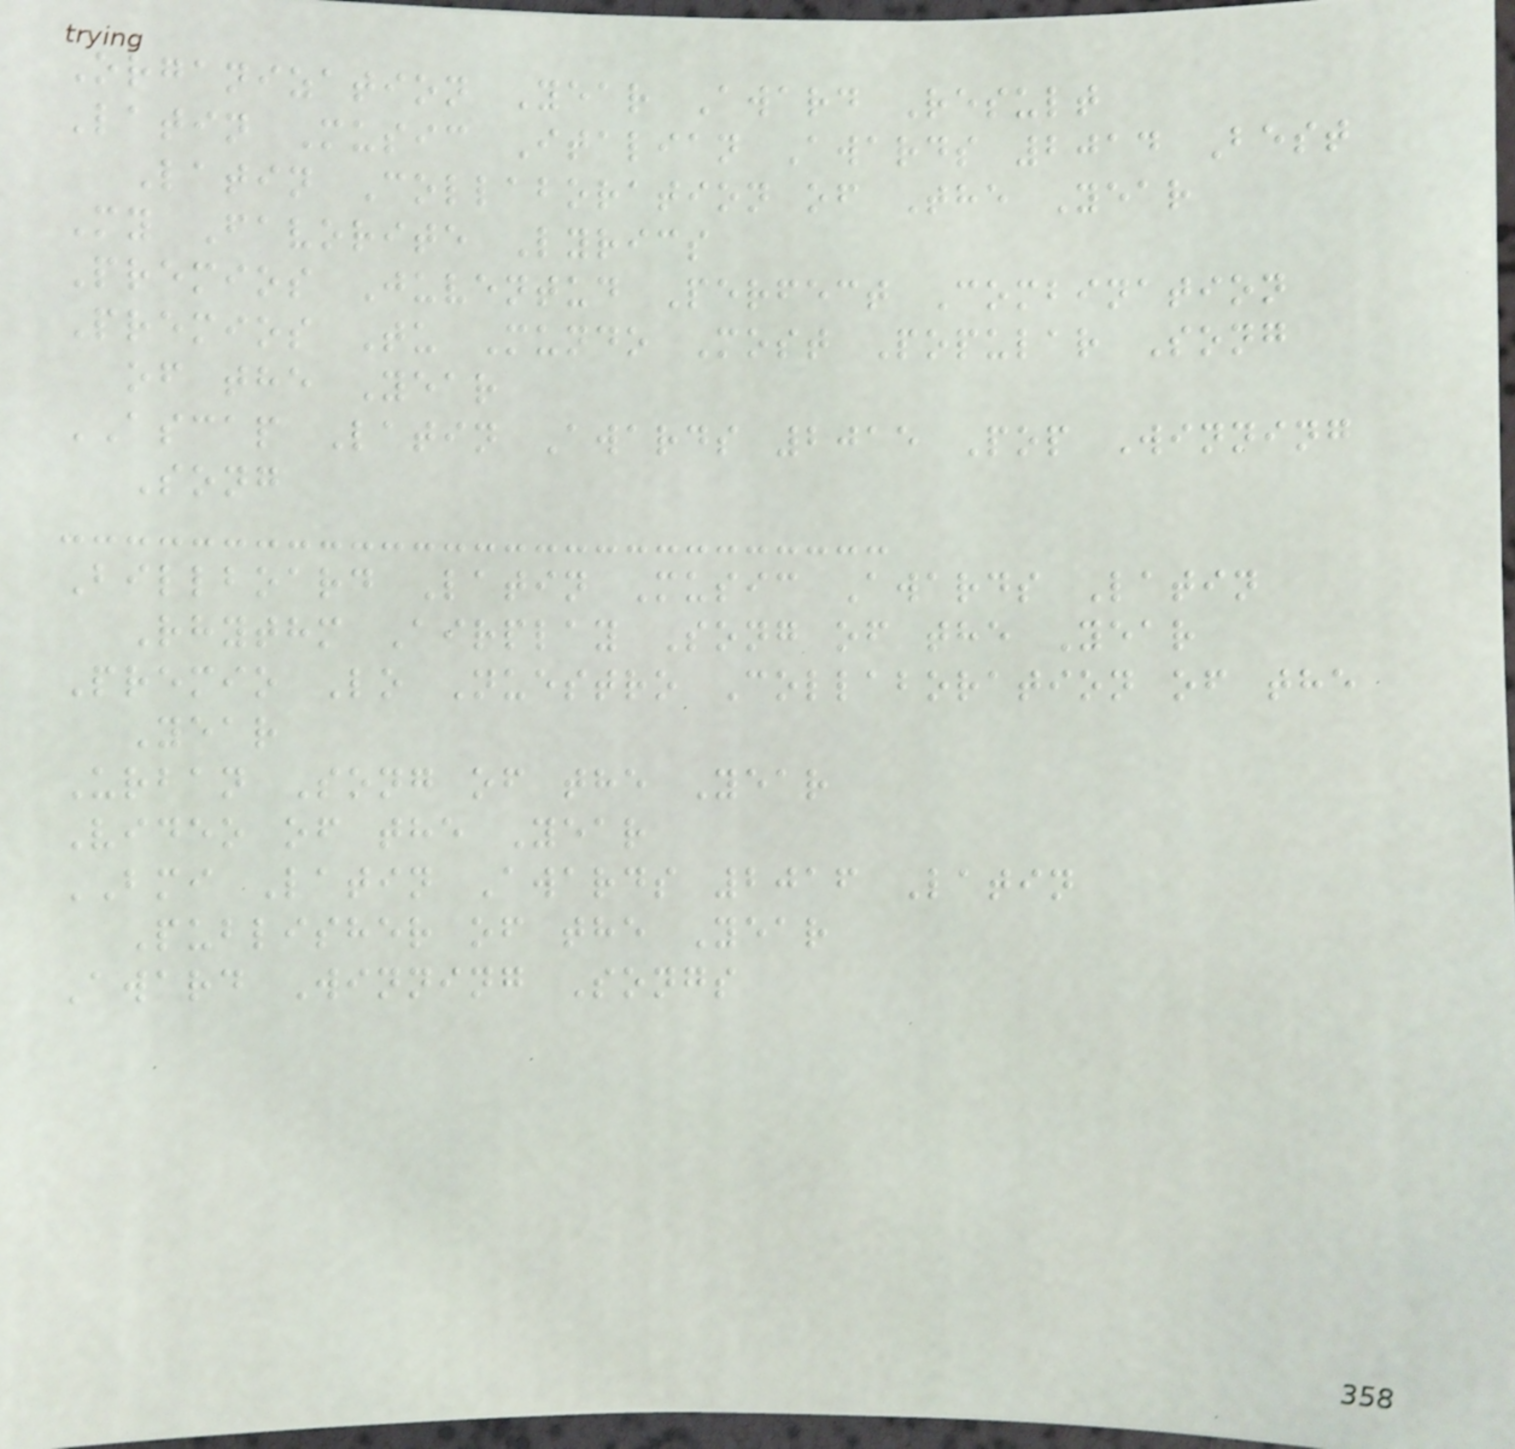Organization Year Award Result
Latin Music Italian Awards 2014 Best
Latin Collaboration of The Year
My Favorite Lyrics
Premios Juventud Perfect Combination
Premios Tu Mundo Most Popular Song
of the Year
ASCAP Latin Awards 2015 Pop Winning
Song
Billboard Latin Music Awards Latin
Rhythm Airplay Song of the Year
Premio Lo Nuestro Collaboration of the
Year
Urban Song of the Year
Video of the Year
BMI Latin Awards 2016 Latin
Publisher of the Year
Award Winning Songs
